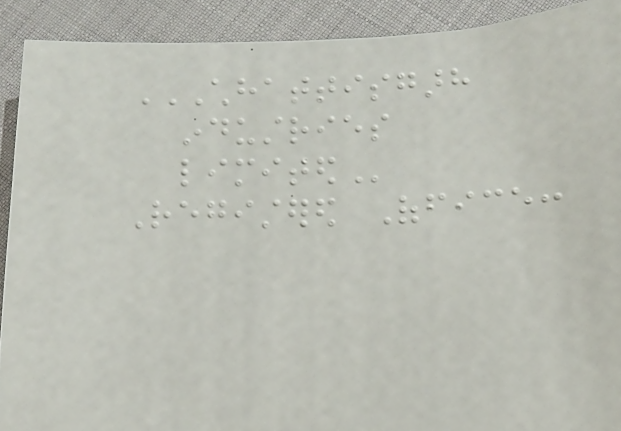CHHATTISGARH
INDUSTRIES
LIMITED
Registered Office:
